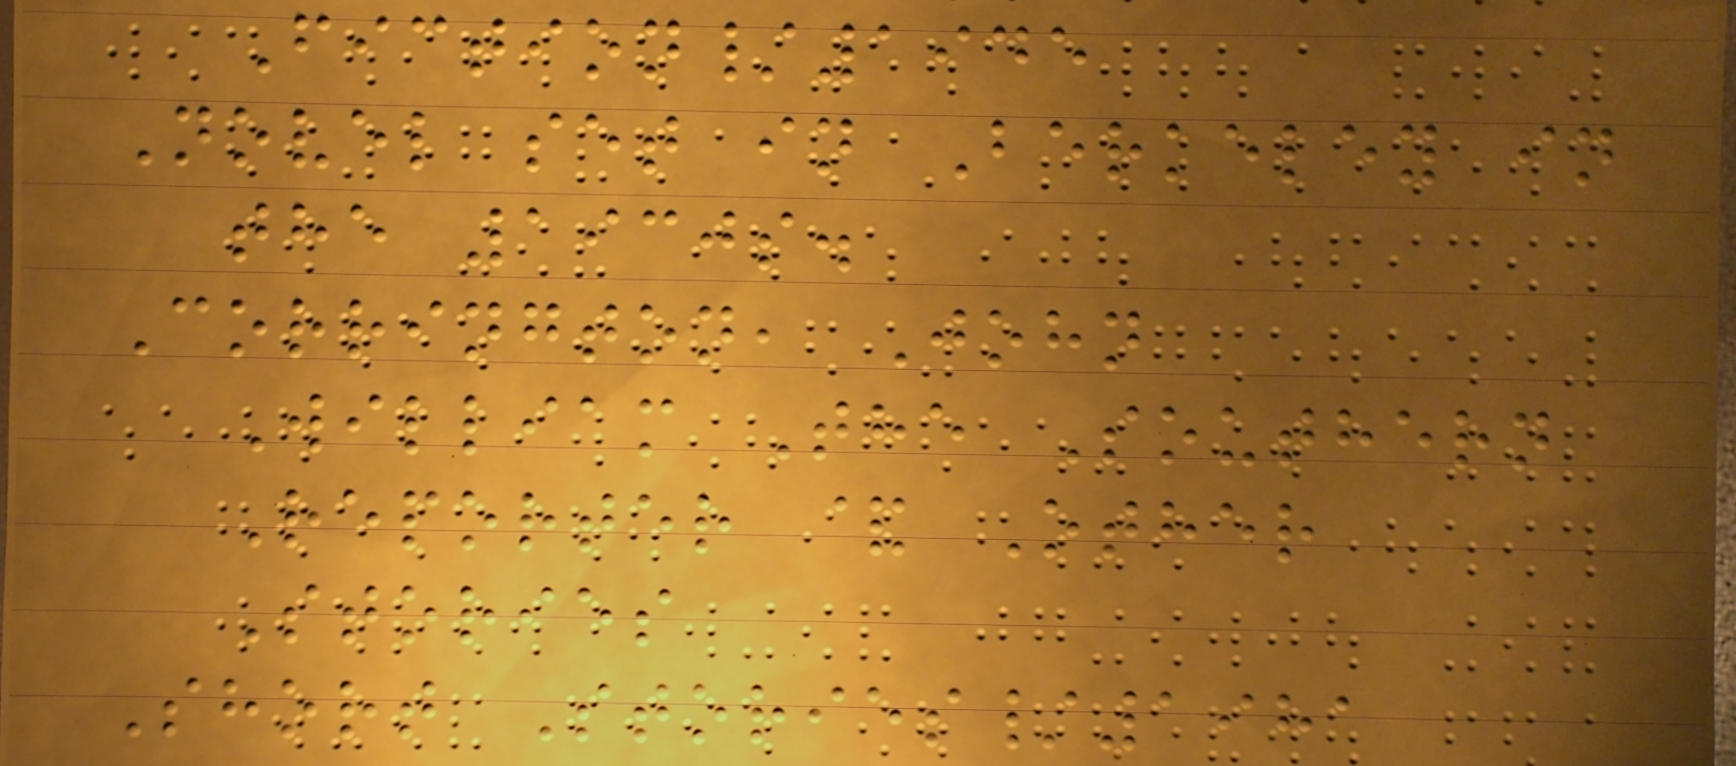Fiction/1945
Novel set in Berkeley in
the 1930s.
Corrington, John
William The Southern
Reporter & Other
Stories
Short Stories/1981
